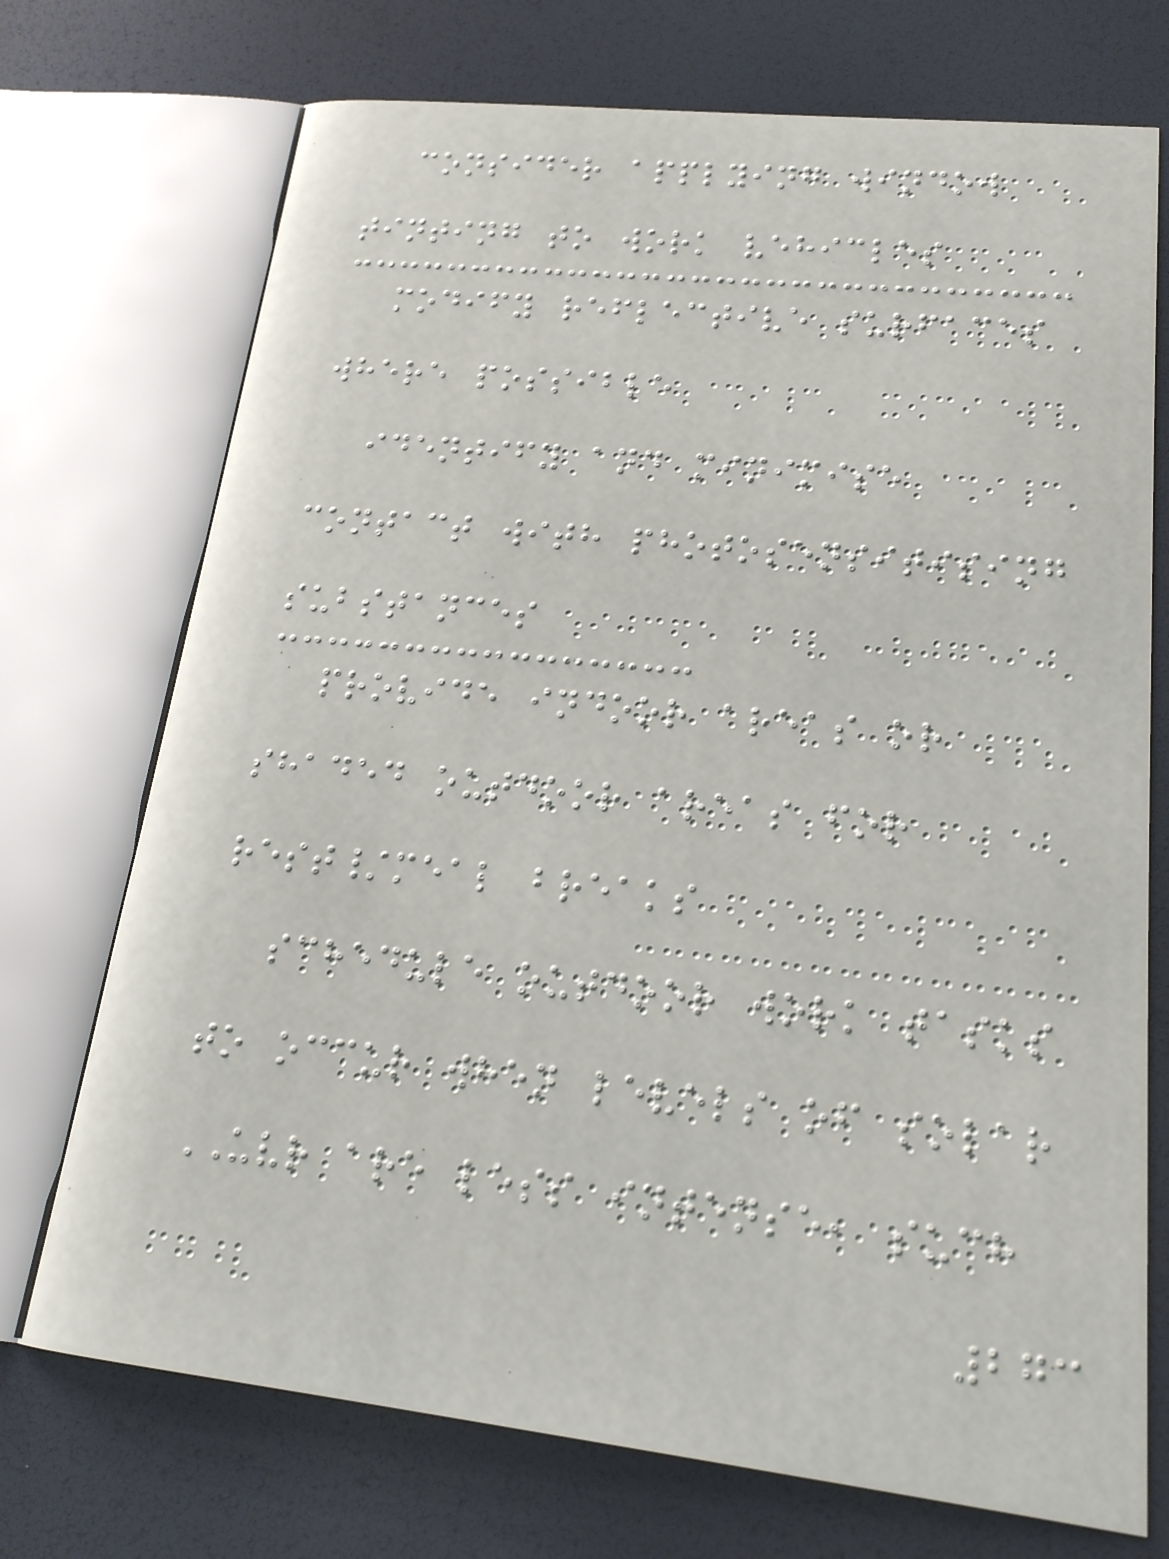consider applying window
tinting to work vehicles
modify reflective surfaces
where possible
identify and minimise
contact with photosensitising
substances
provide indoor areas or
shaded outdoor areas for
rest/meal breaks
schedule outdoor work tasks
to occur when levels of solar
UVR are less intense, such
273
